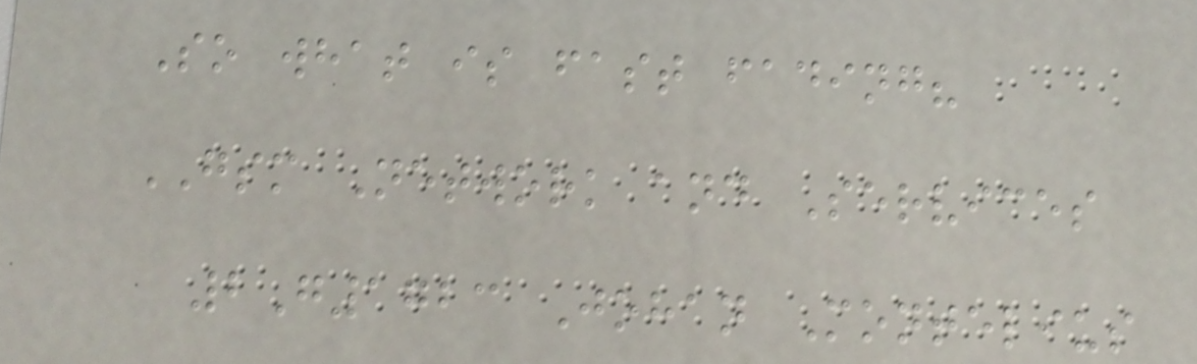So what is fast fading?
GSM Network and Services
2G1723 Johan Montelius
